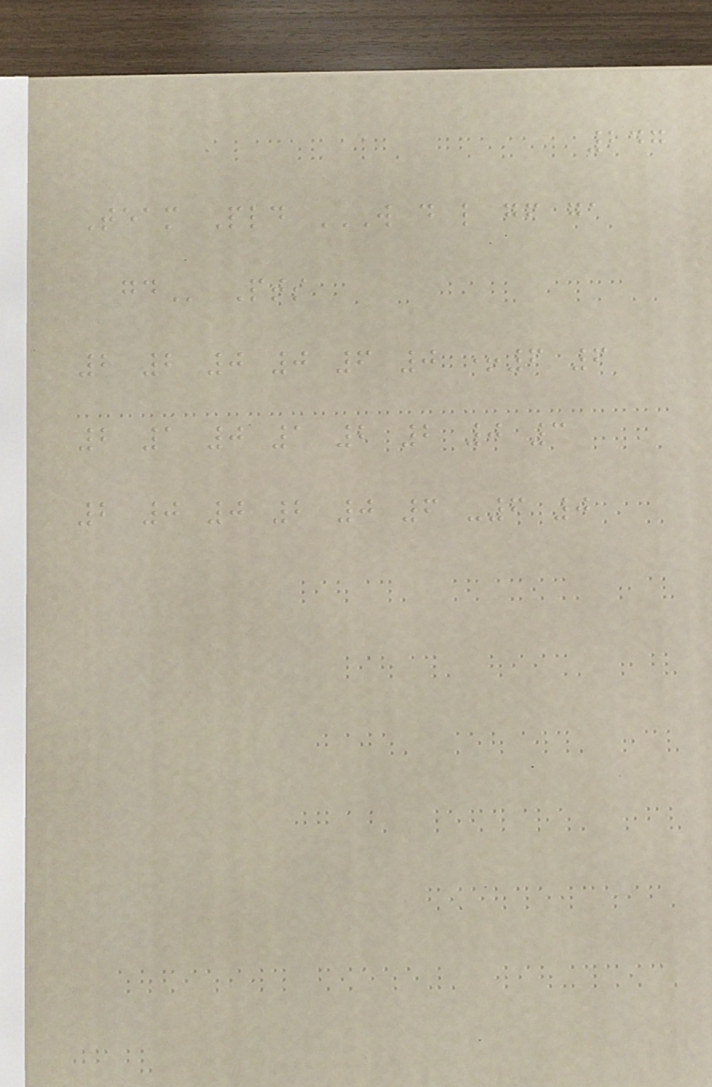247
Team Pld W D L GF GA
GD Pts
2 2 0 0 6 0 +6 6
2 1 0 1 2 2 0 3
2 0 0 2 0 6 -6 0
